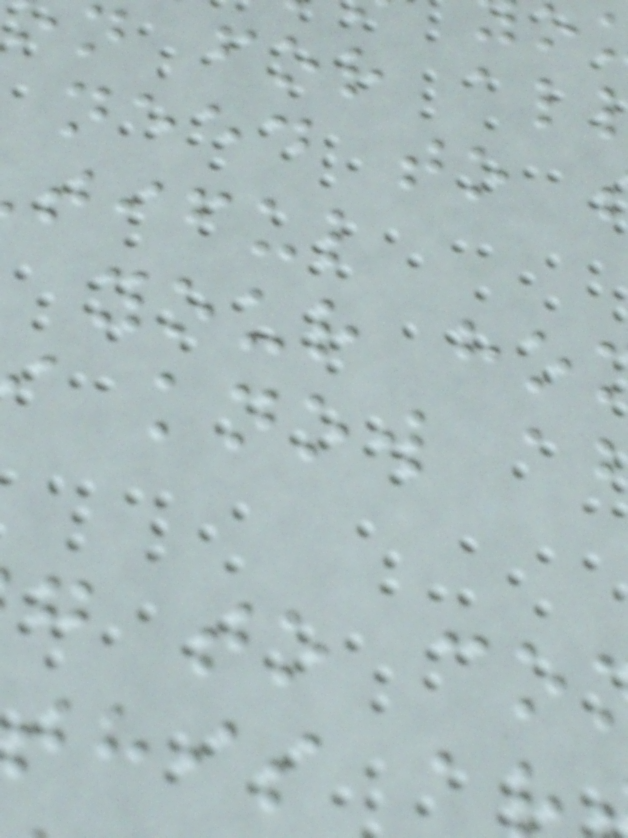n for al
your ho
g to co
